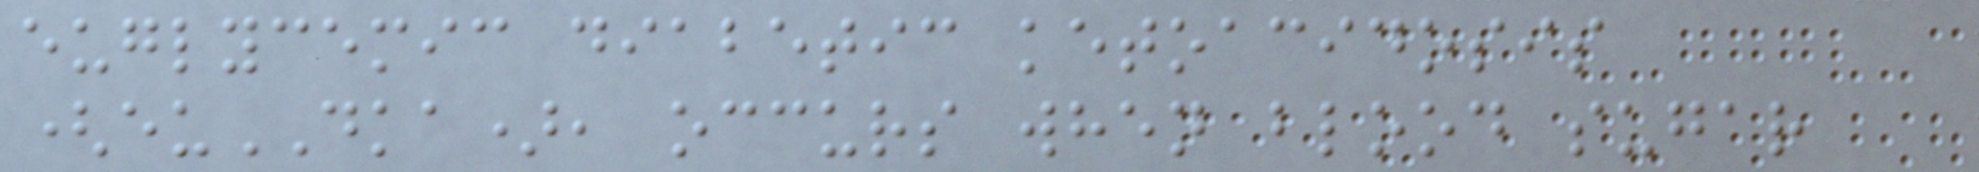euglycemic diabetic ketoacidosis
(euDKA), occurs when blood sugar
